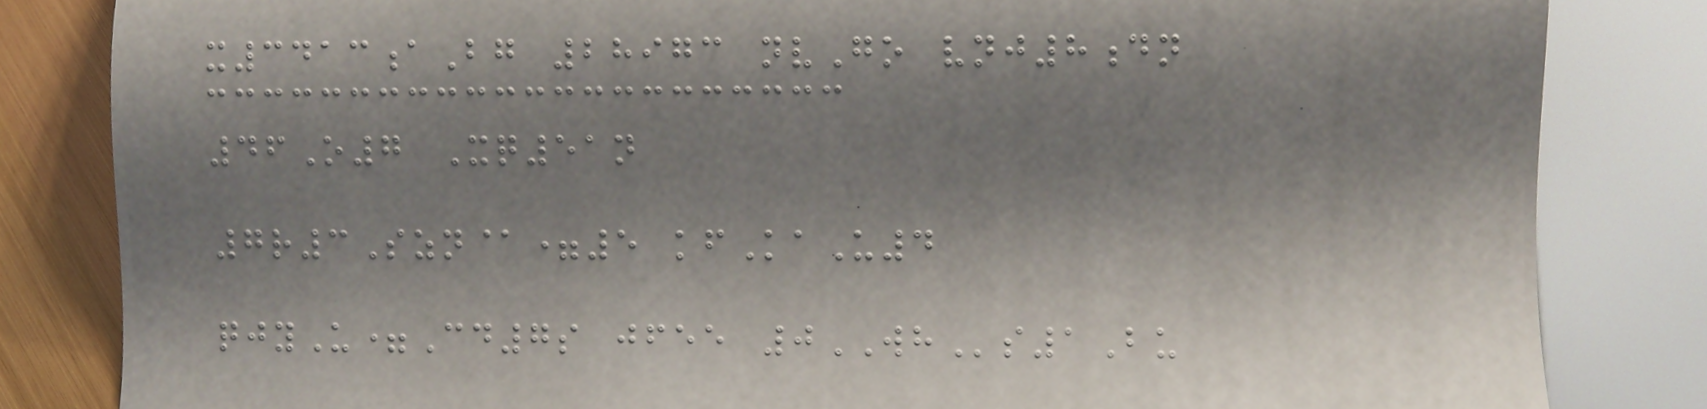x3413aBg 28973 nvGo vnj8dn
46O7 Xq51n
7r3Szn@=5 kfKaU4
qjyU=Cd7s jfee 0WHs1Bu
